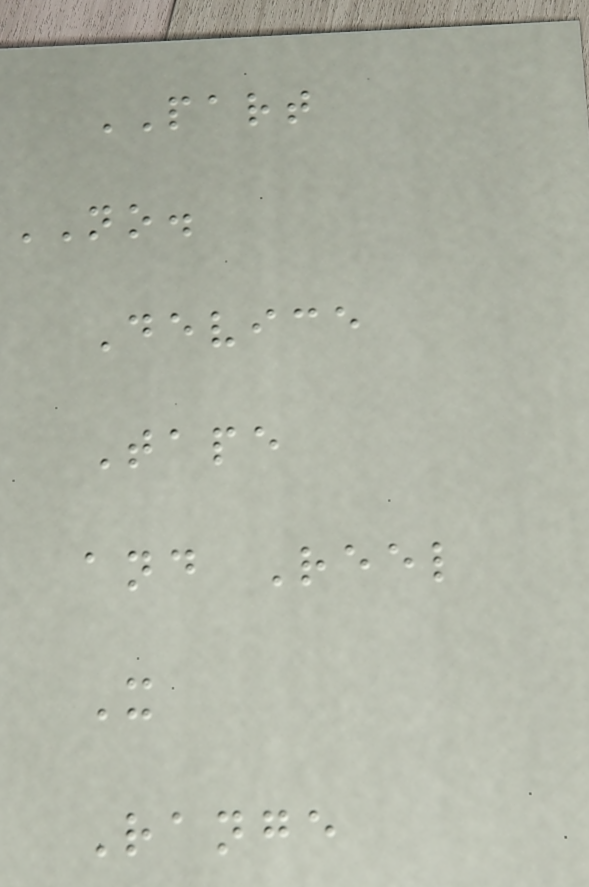PART
NO.
Device
Tape
and Reel
X
Range
